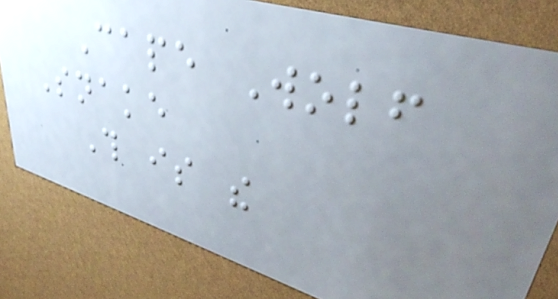Cape Wolf
Snake
This is the
